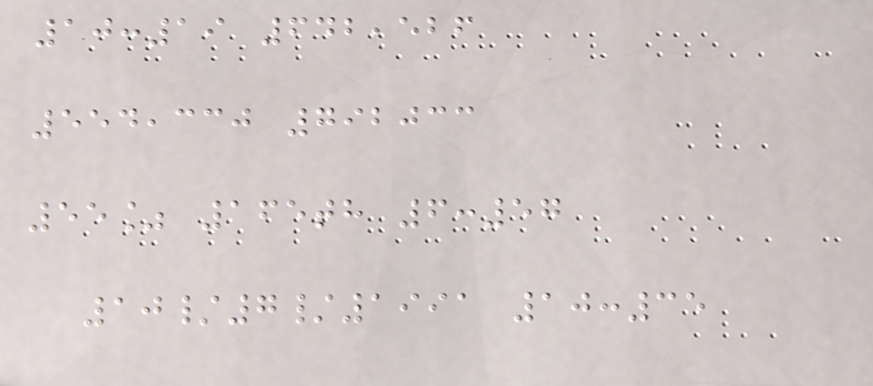10:19 642,526
554,330 792033
55% 165th 6:57
10/7/1991 10:35
